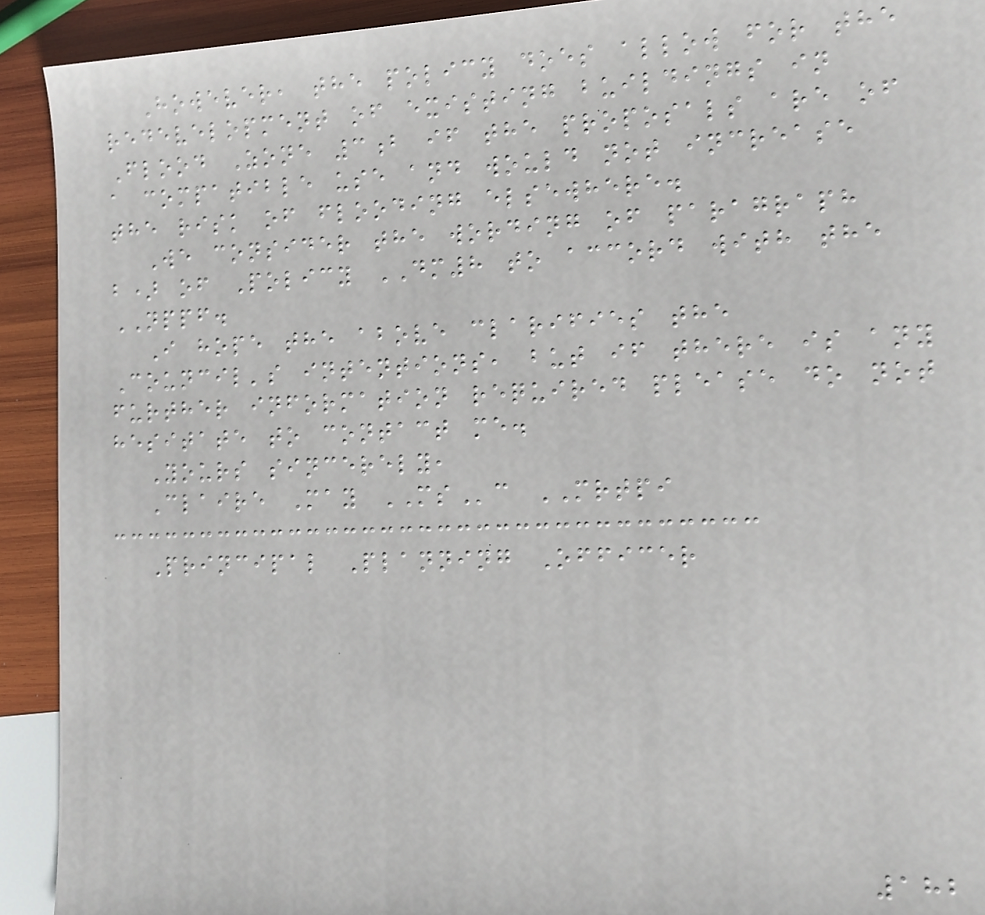However, the policy does allow for the
redevelopment of existing buildings in
Flood Zone 3b if the proposals are of
a compatible use and would not increase
the risk of flooding elsewhere.
We consider the wording of paragraph
b) of Policy DM8 to accord with the
NPPF.
I hope the above clarifies the
Council's intentions, but if there is any
further information required please do not
hesitate to contact me.
Yours sincerely,
Claire May MSc MRTPI
Principal Planning Officer
182
